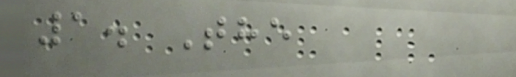1. The
